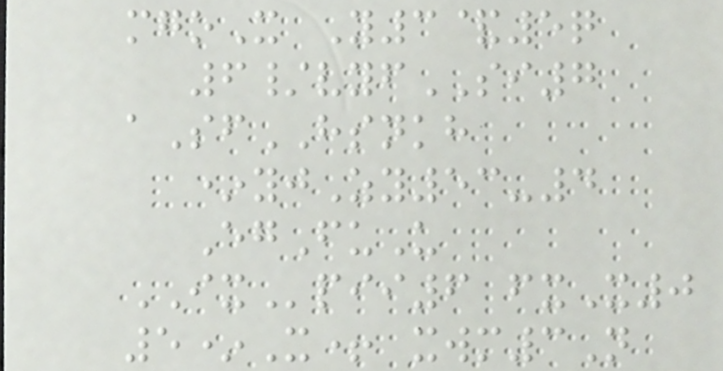mgoX Y3&5q
6/vyfSI7
aSfHSNKH
*yjZy53-4
EgFuU
IXpii6 fxX0
5*X+ xwm3N
